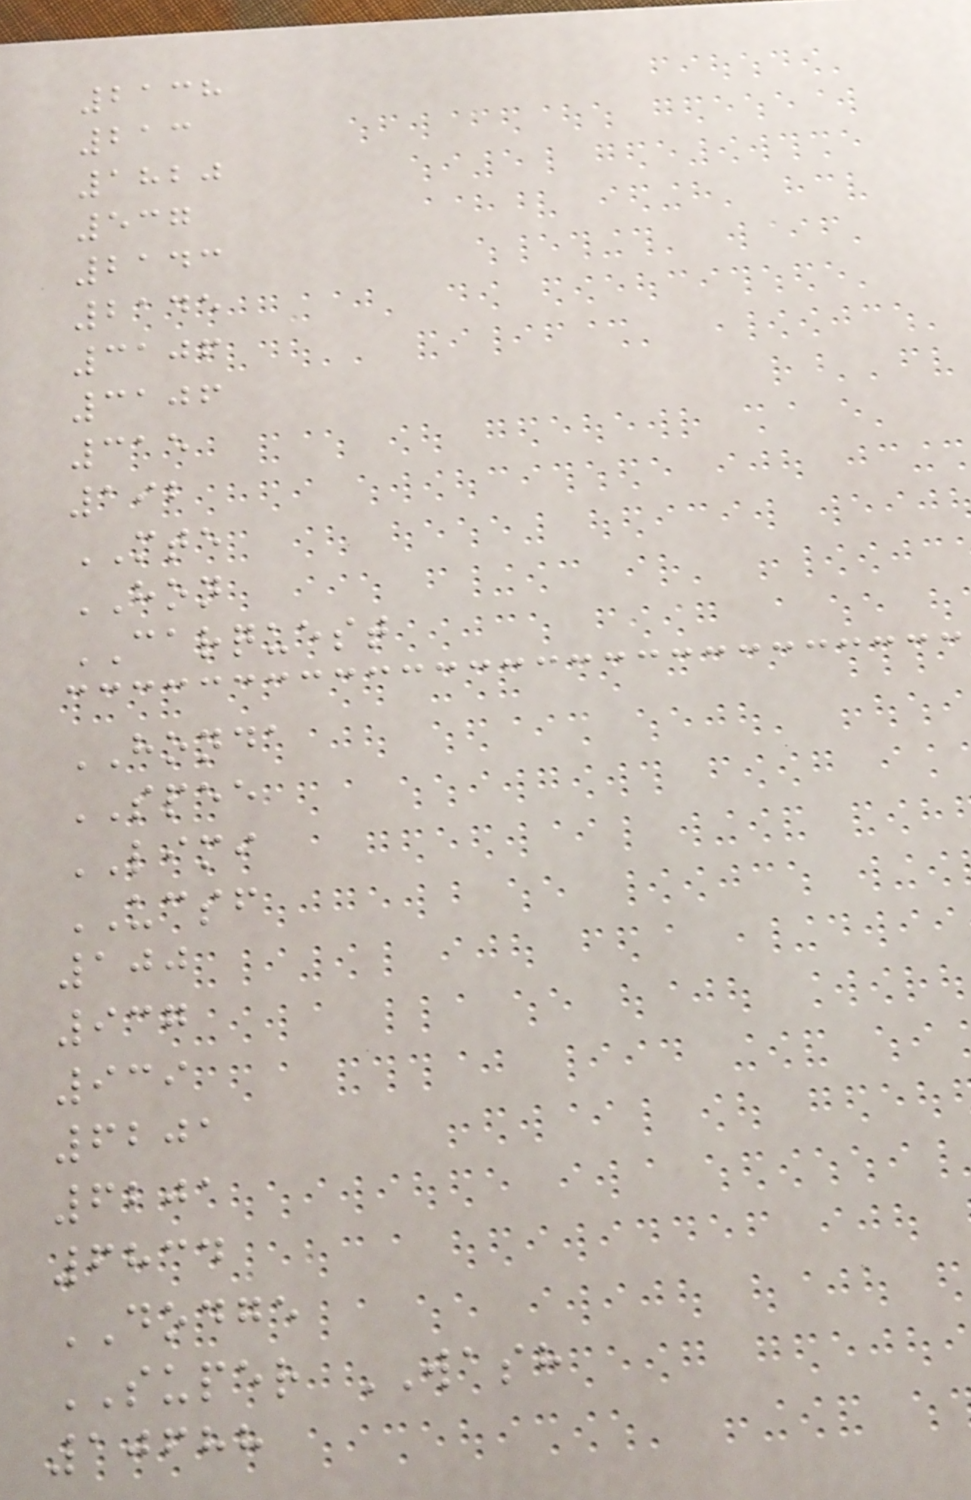2138
213
1820
537
2143
2145
3106
3106
315
192
MTE
HON
CARQUEST
HONDA
SPEE
LIMI
UCSF
100
937
939
6201
6201
6834
DODGE
SUPER WASH
10688
